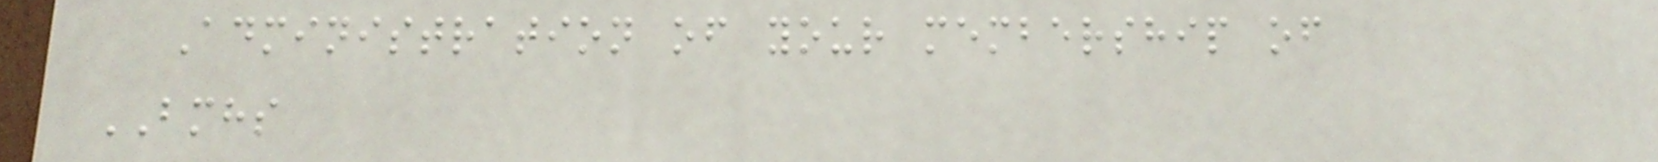Administration of your membership of
BMHS
